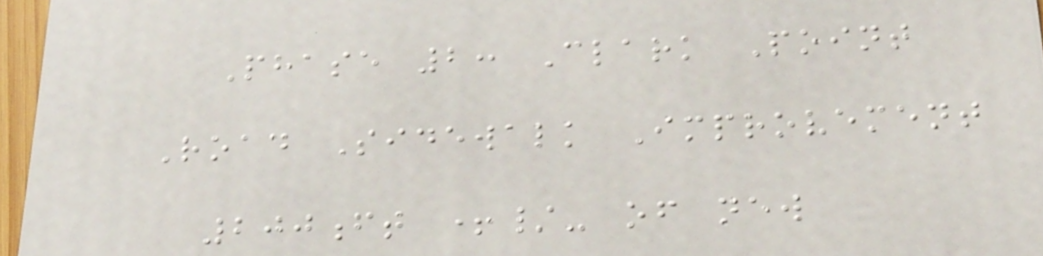Phase 2: Clark Point
Road Sidewalk Improvement
200ft +/- of new
